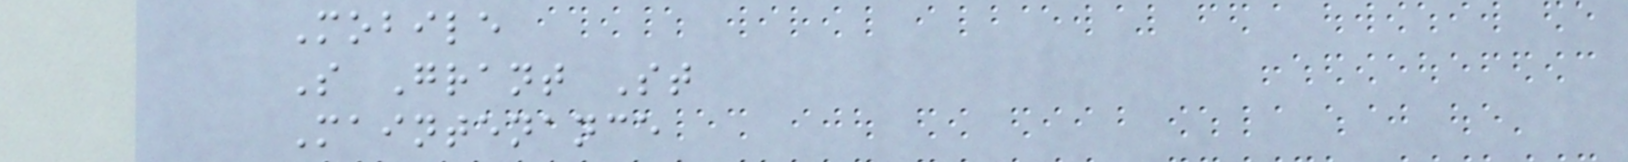Mobile
S Grant St
Maintenance
